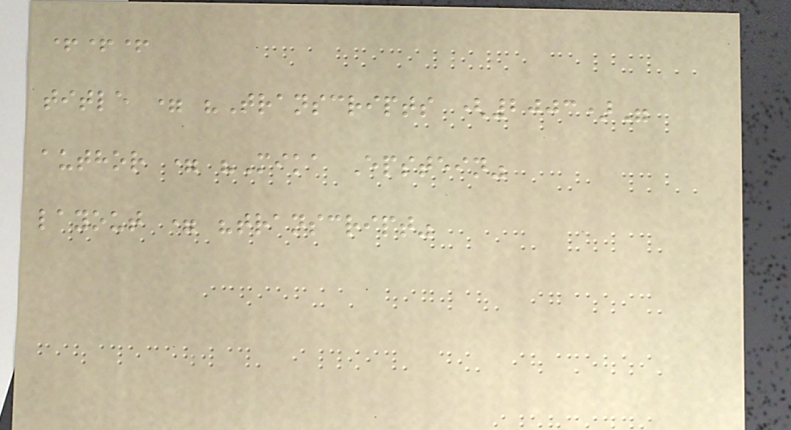+++
title = "Transcripts (2003)"
author = "Mika Epstein"
layout = "transcript"
